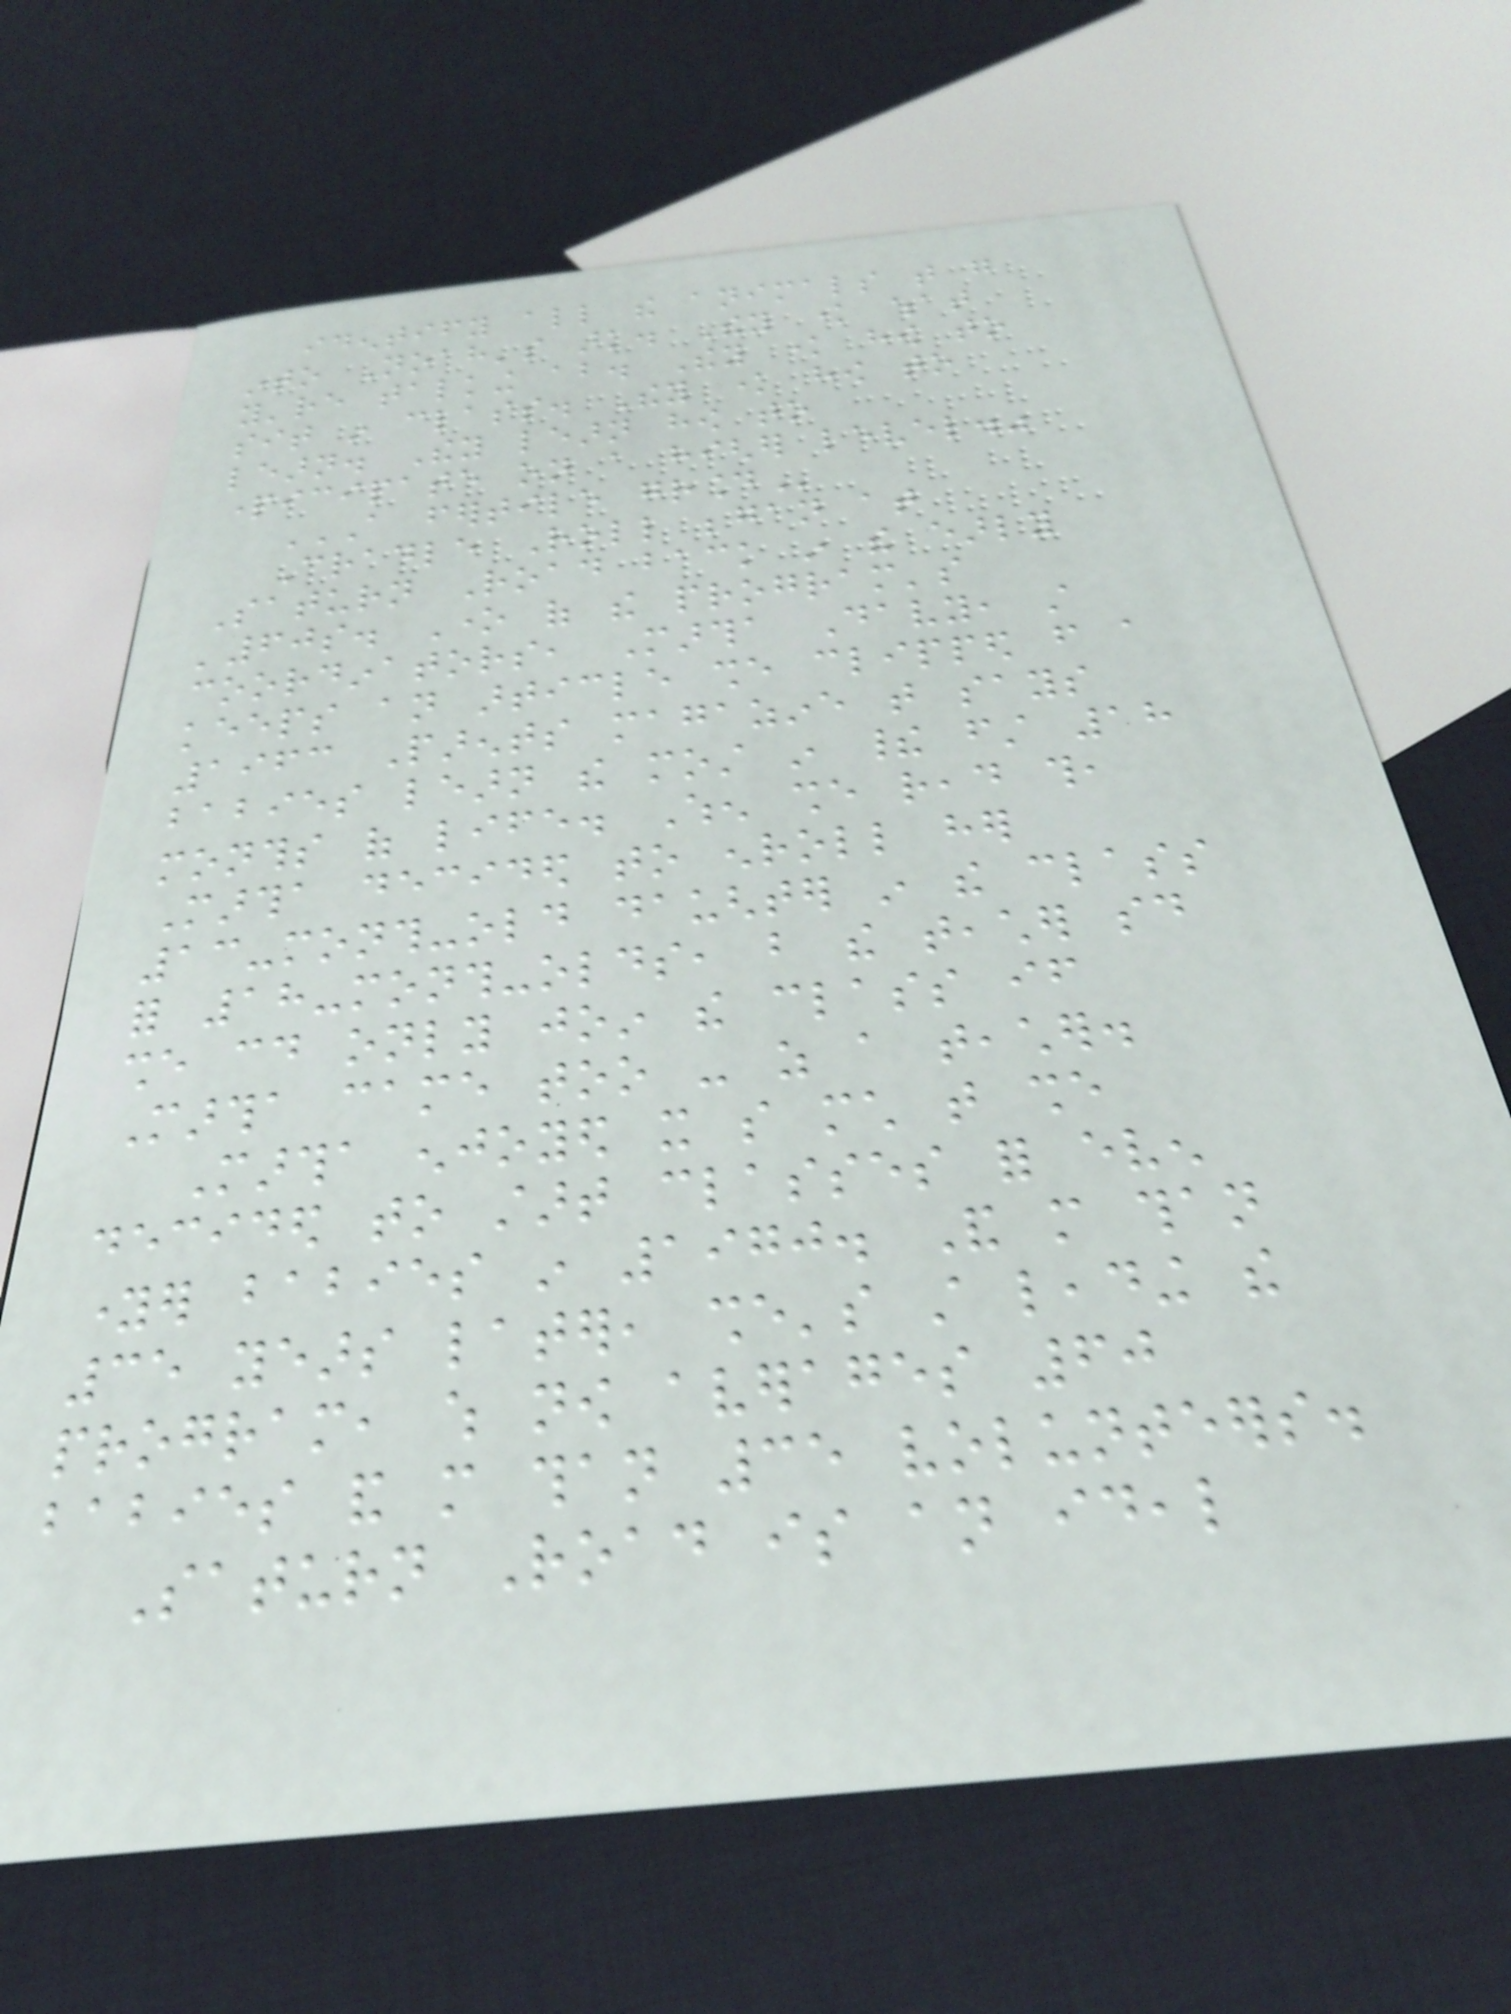identify all the animals that go
into Noah's ark. They know what
you're talking about. They know how to
sit in class. They know how to
learn. They learn how to
participate on a higher level."
A FERTILE GROUND
Cradle Roll began at
Saturn Road back in the early
'60s. One of the program's
coordinators, Martha Davy, still
keeps an article she clipped from a
1963 Parents magazine that says
babies learn the most in their first 18
months of life. When she read this,
Martha decided to enroll her
13-month-old daughter in the class
for 18-month-olds, but the teacher said
she could only join the class if
Martha came too - as a teacher.
Martha enjoyed it so much that she
decided to start classes for even
younger babies in 1970. And more than
35 years later, she's still leading the
program, which now averages 60
babies and more than 35 volunteers.
Saturn Road is an ideal
